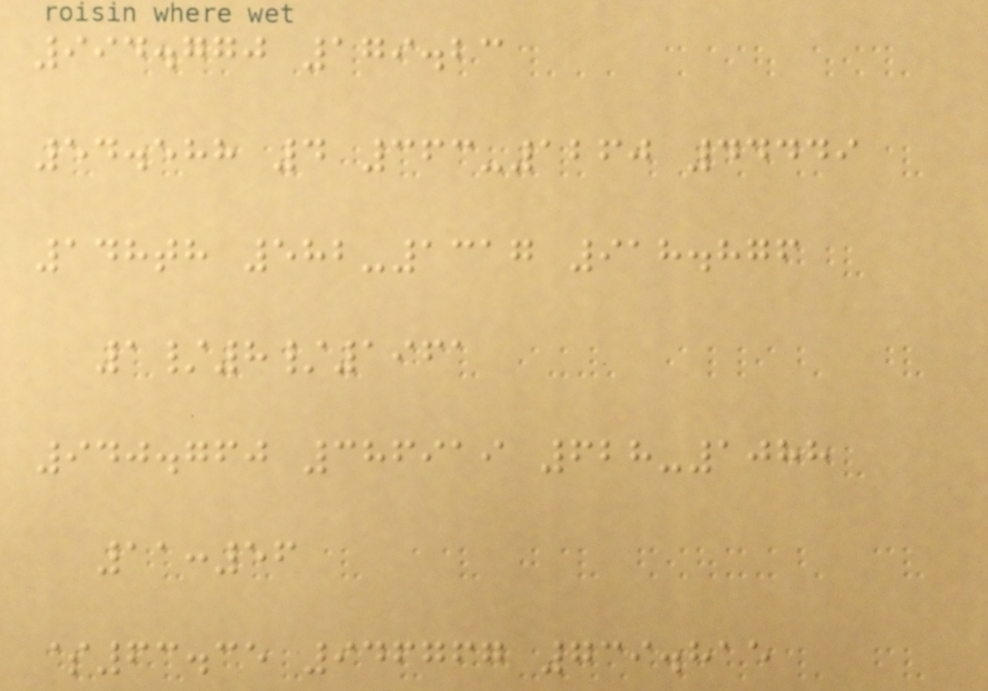994.770 179.23
54.588 4 363-1260 44449
148th 582-1317 918.876
1/8/1961
940.760 386919 628-1088
11:56
$63.35 946767 739.815
